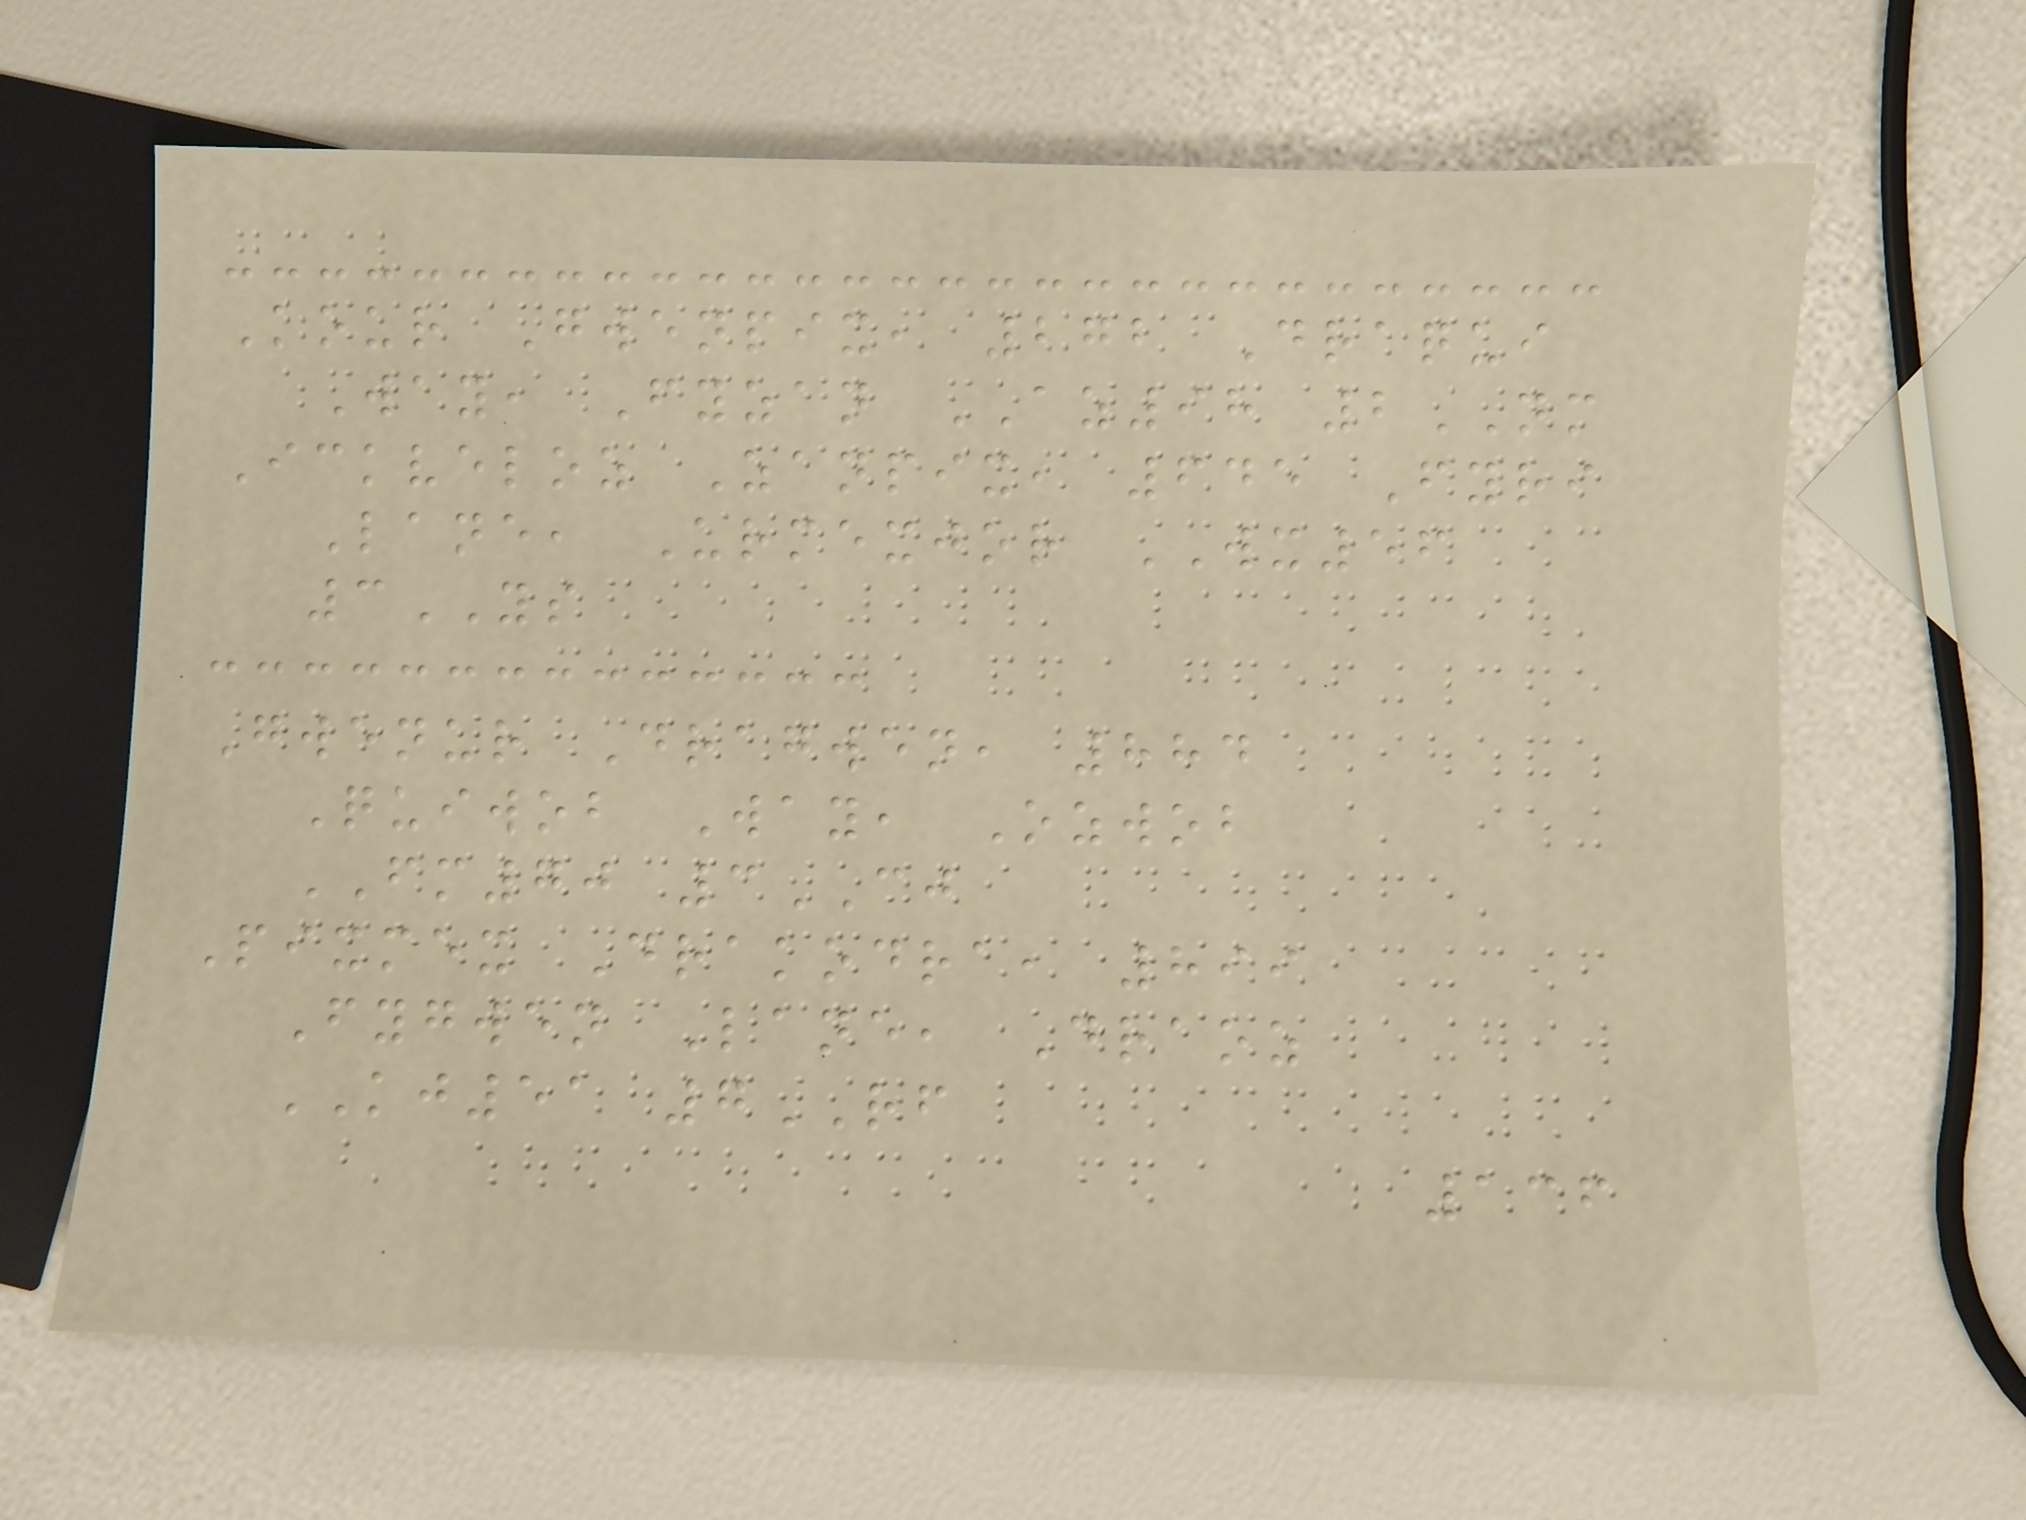Kour Gwenpix, 272 Draqui
Way, Fyzan AZ98 2NM
Ickveloz Zanpix, 645 Fyri
Lane, Urmexjor WX56
3YS
Gwenur Dragwen, 884
Quiwob Way, Ozwob
FM70 3CJ
Pixmex Drakodra, 899
Fygwen Lane, Draoz
KJ51 7RF
136
